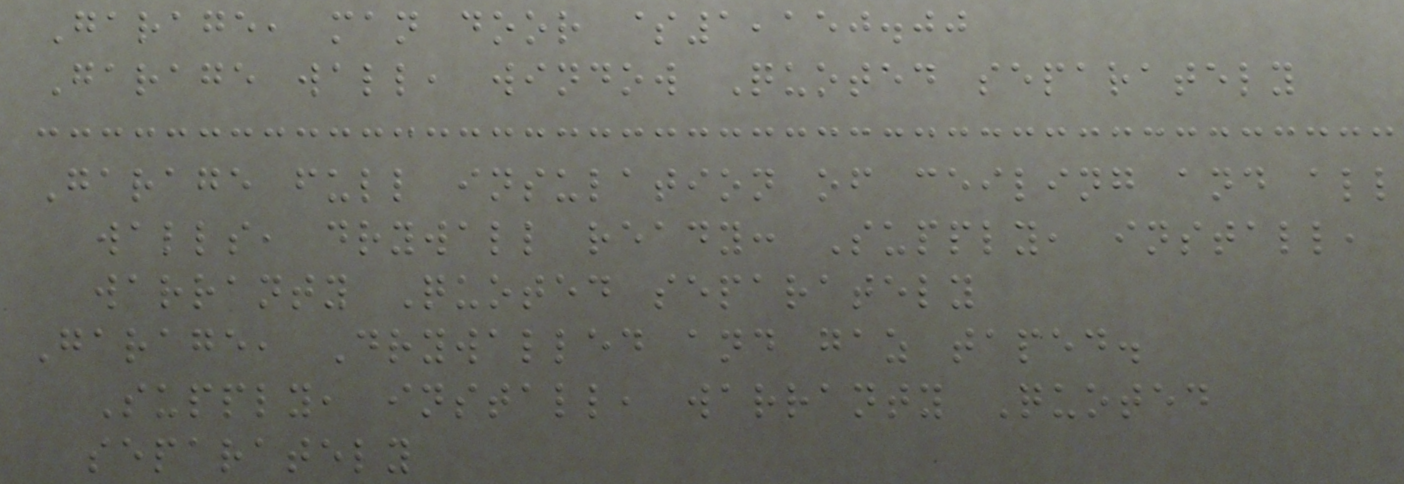Garage, man door $1,150.00
Garage wall, window Quoted separately
Garage full insulation of ceiling and all
walls, drywall ready: Supply, install,
warranty Quoted separately
Garage, Drywalled and gaz taped.
Supply, install, warranty Quoted
separately
